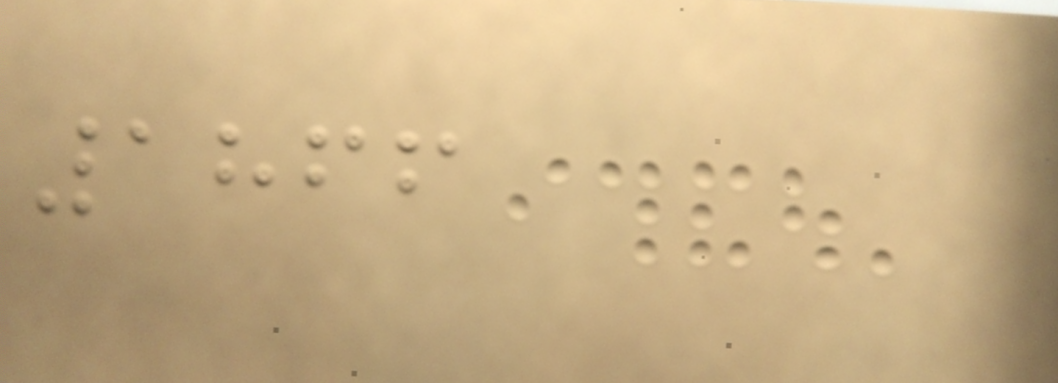1866
